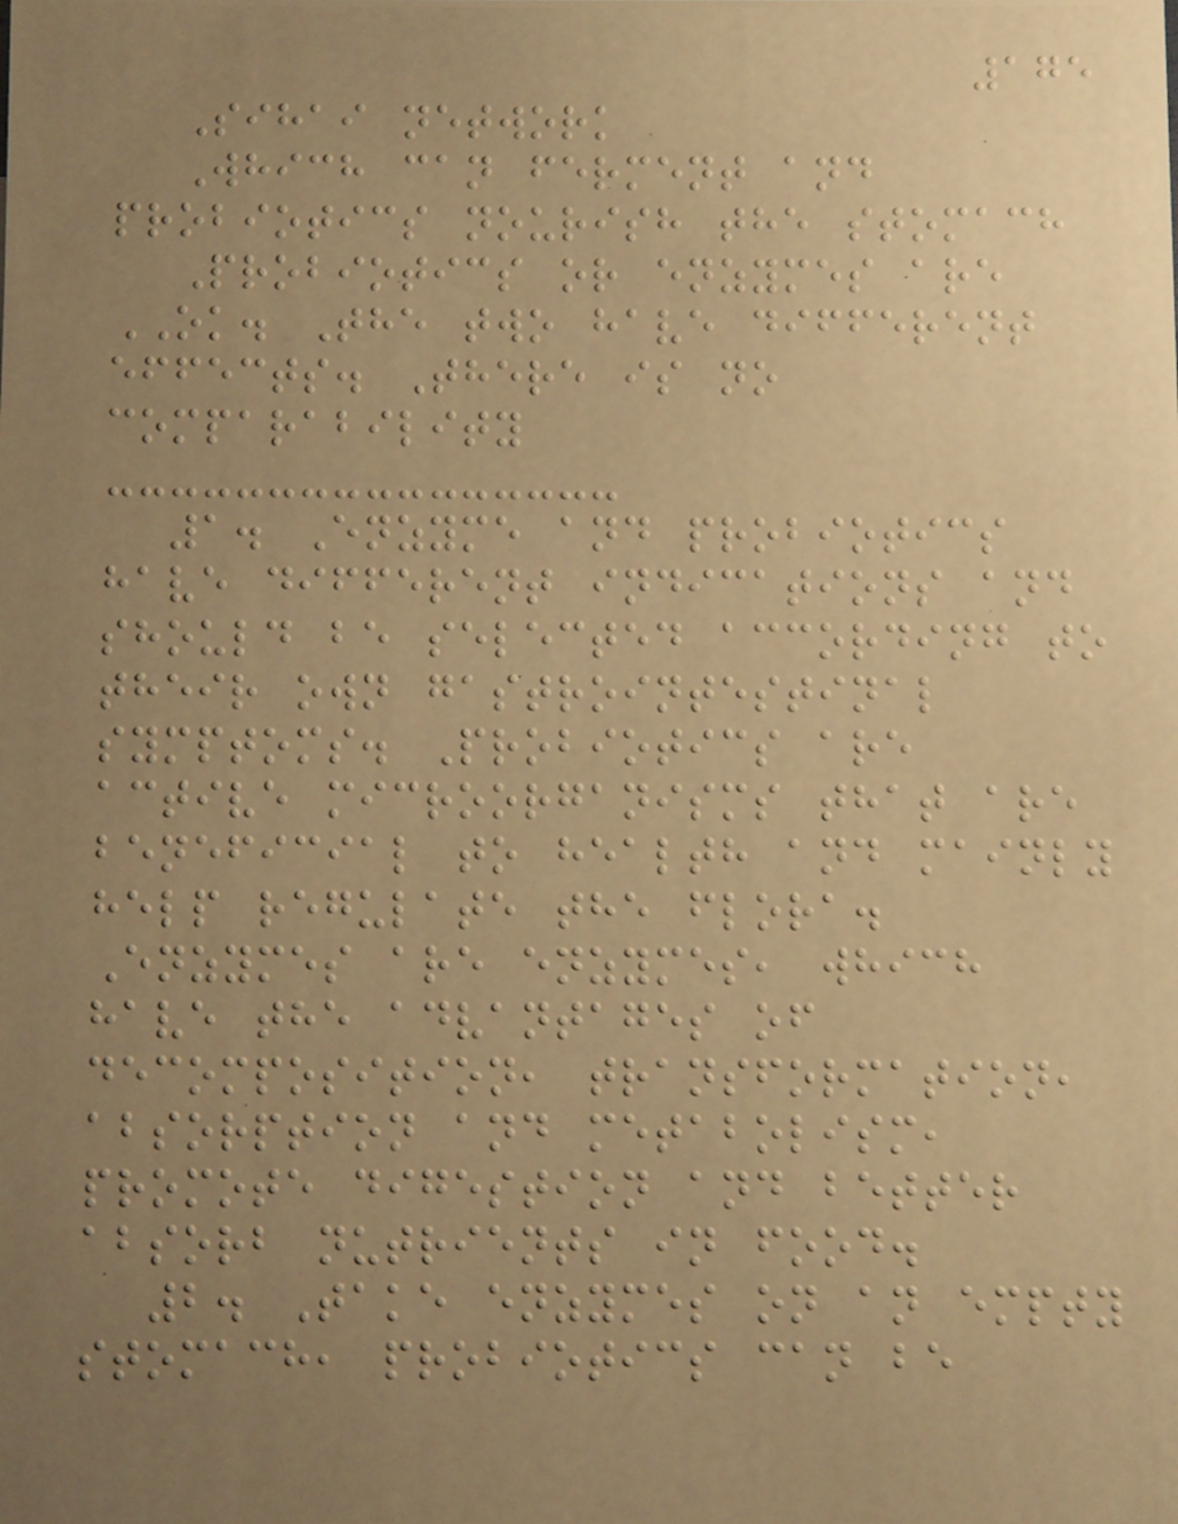175
Sihai network
Which can ferment and
probiotics nourish the stomach
Probiotics or enzymes are
OK. The two have different
effects. There is no
comparability
1. Enzyme and probiotics
have different indications and
should be selected according to
their own gastrointestinal
symptoms. Probiotics are
active microorganisms that are
beneficial to health and mainly
help regulate the flora.
Enzymes are enzymes, which
have the advantages of
decomposition, transformation,
absorption and metabolism,
promote digestion and better
absorb nutrients in food.
2. Take enzymes on an empty
stomach, probiotics can be
